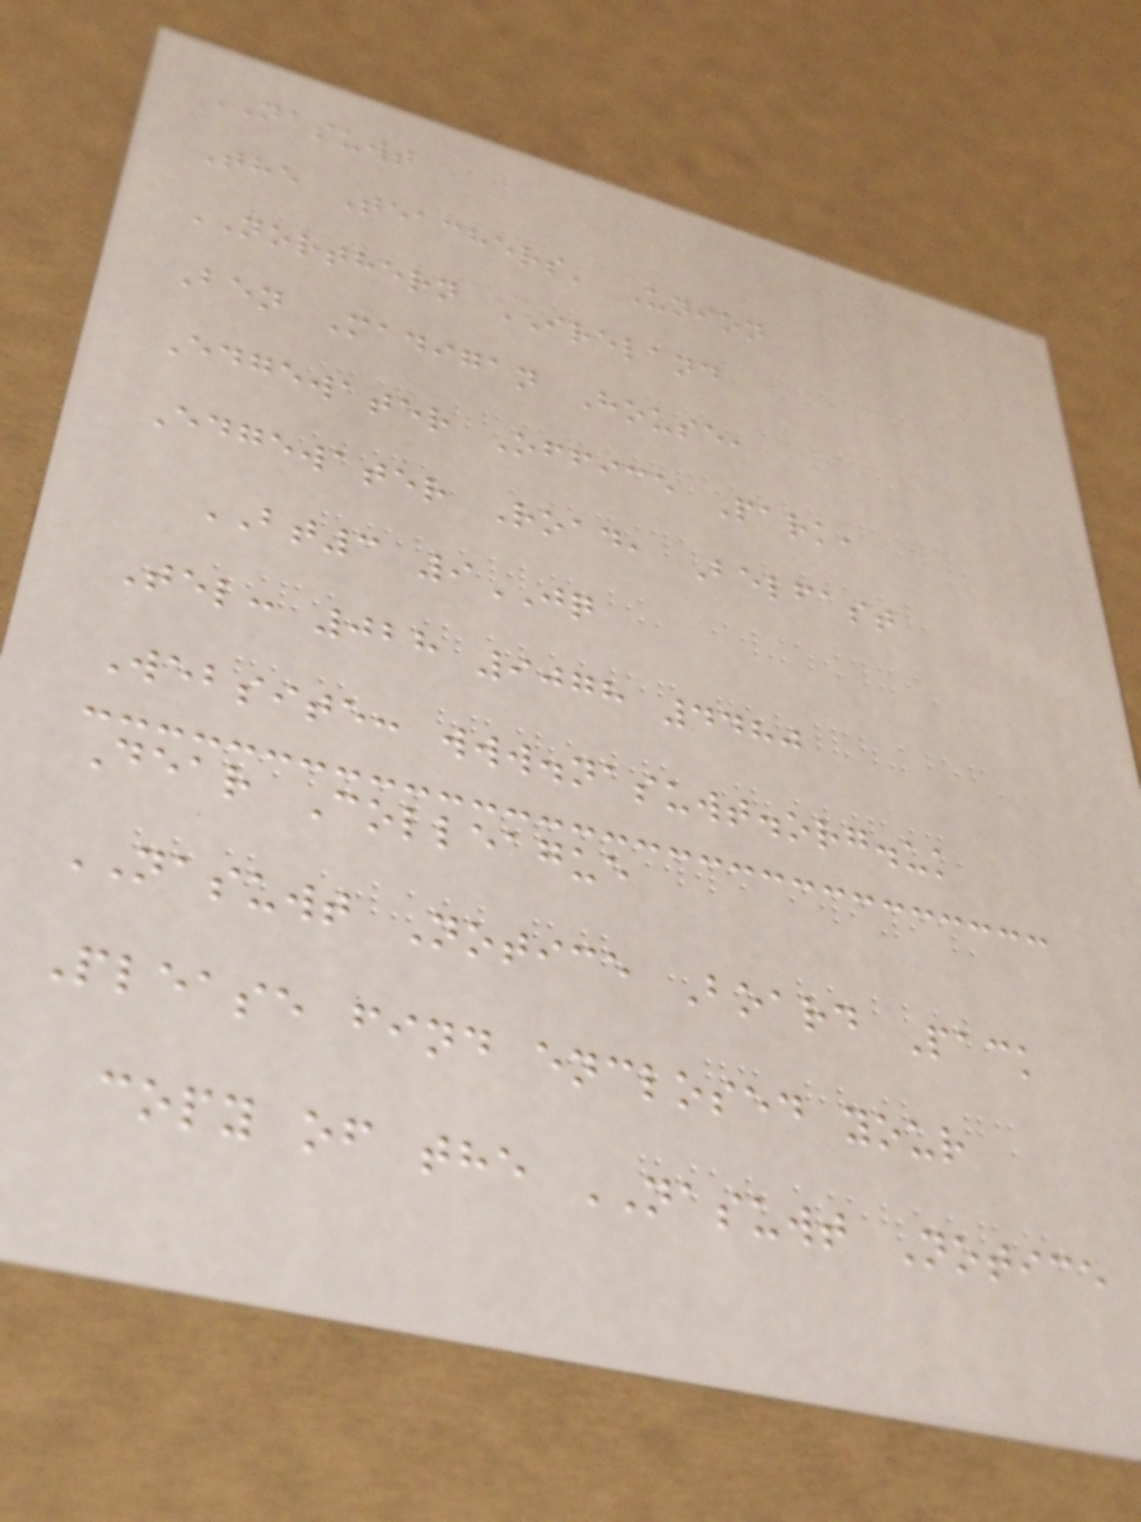NASUWT
The Teachers' Union
NORTHERN IRELAND
Ben Madigan House,
Edgewater Office Park,
Edgewater Road, Belfast
BT3 9JQ
Tel: 028 9078 4480
Website: www.nasuwt.org.uk
Dear Colleague
NASUWT Notice Board Pack
Please find enclosed your
copy of the NASUWT Notice
